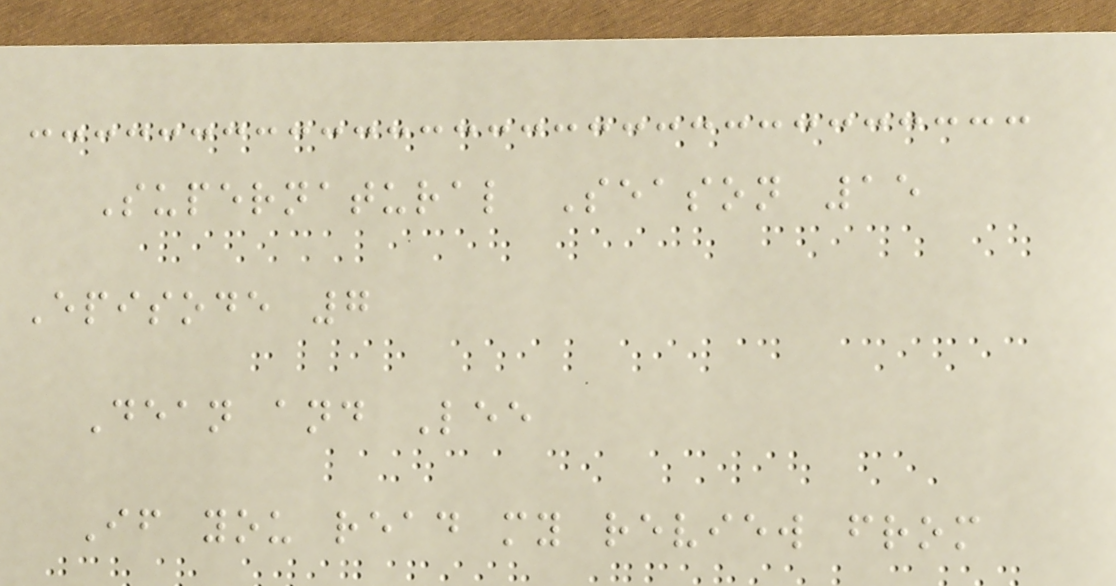Supernatural Season 15
Episode 7
Dean and Lee
If you read my review from
